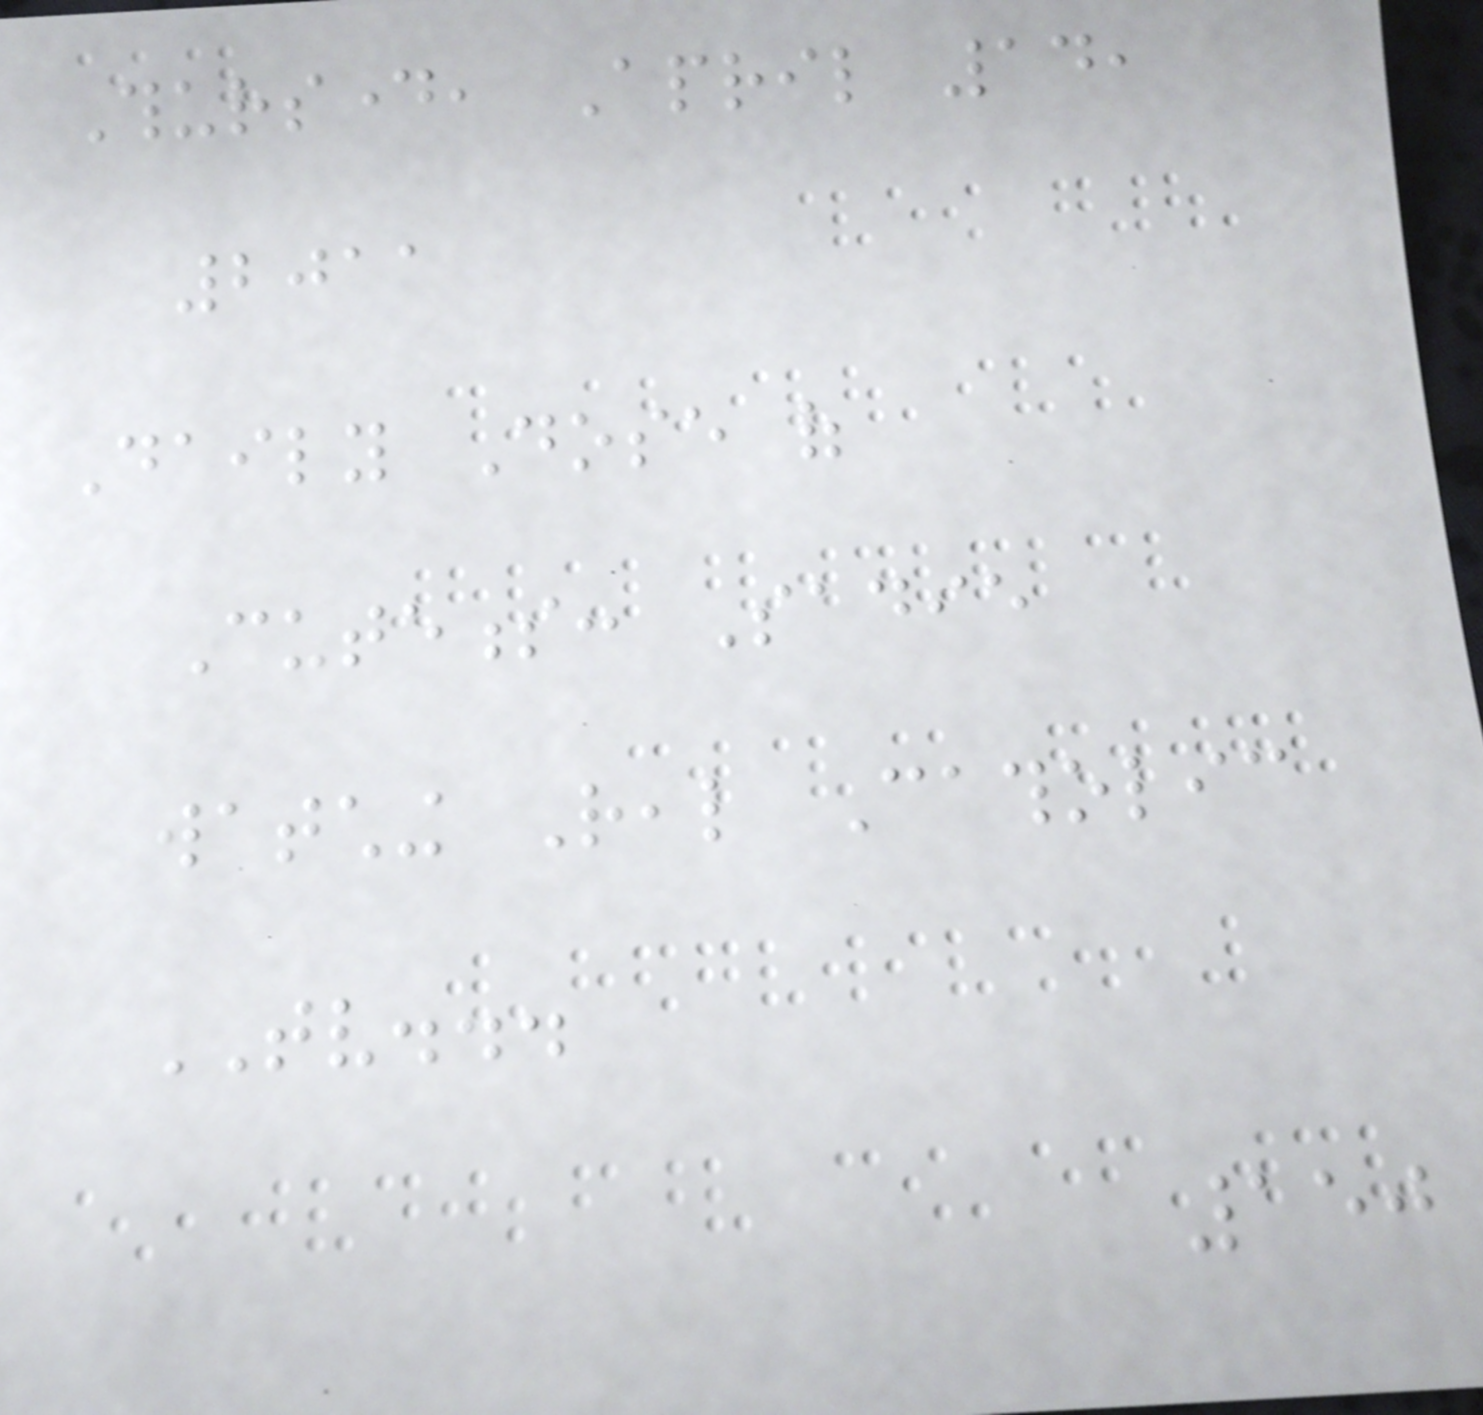Thursday, April 14,
2011
Daily Dose of
Cuteness: Sadie
watching Real Catholic
TV...
150
